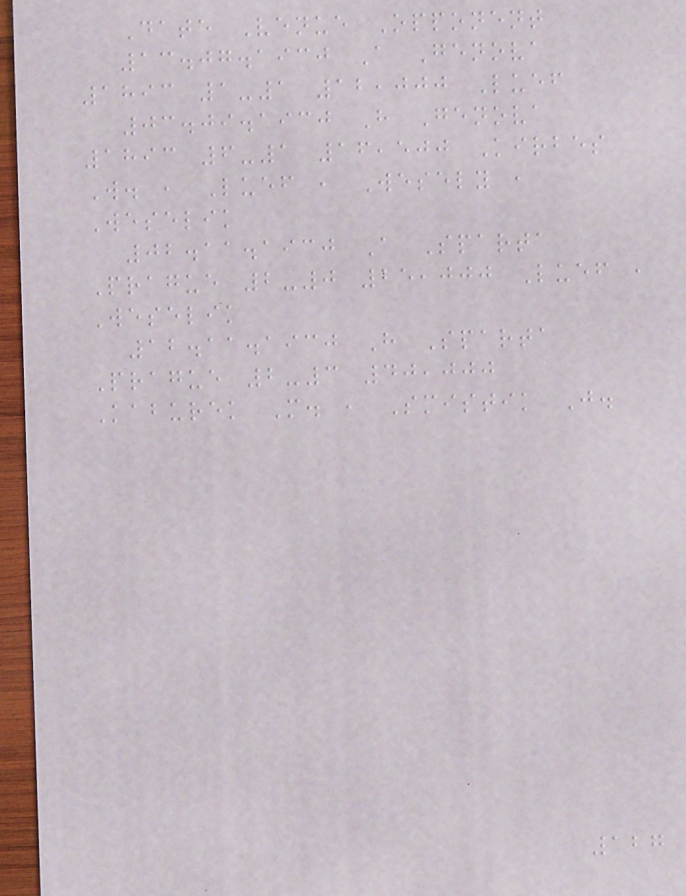Date Venue Opponent
13.07.1930 A Genova
1893 1-1 12,000 Luef
03.09.1930 H Genova
1893 6-1 16,500 Kirbes
W. , Luef , Wesely ,
Weselik
02.11.1930 A Sparta
Prague 2-0 25,000 Luef ,
Weselik
12.11.1930 H Sparta
Prague 2-3 40,000
Kaburek M. , Smistik J.
127
